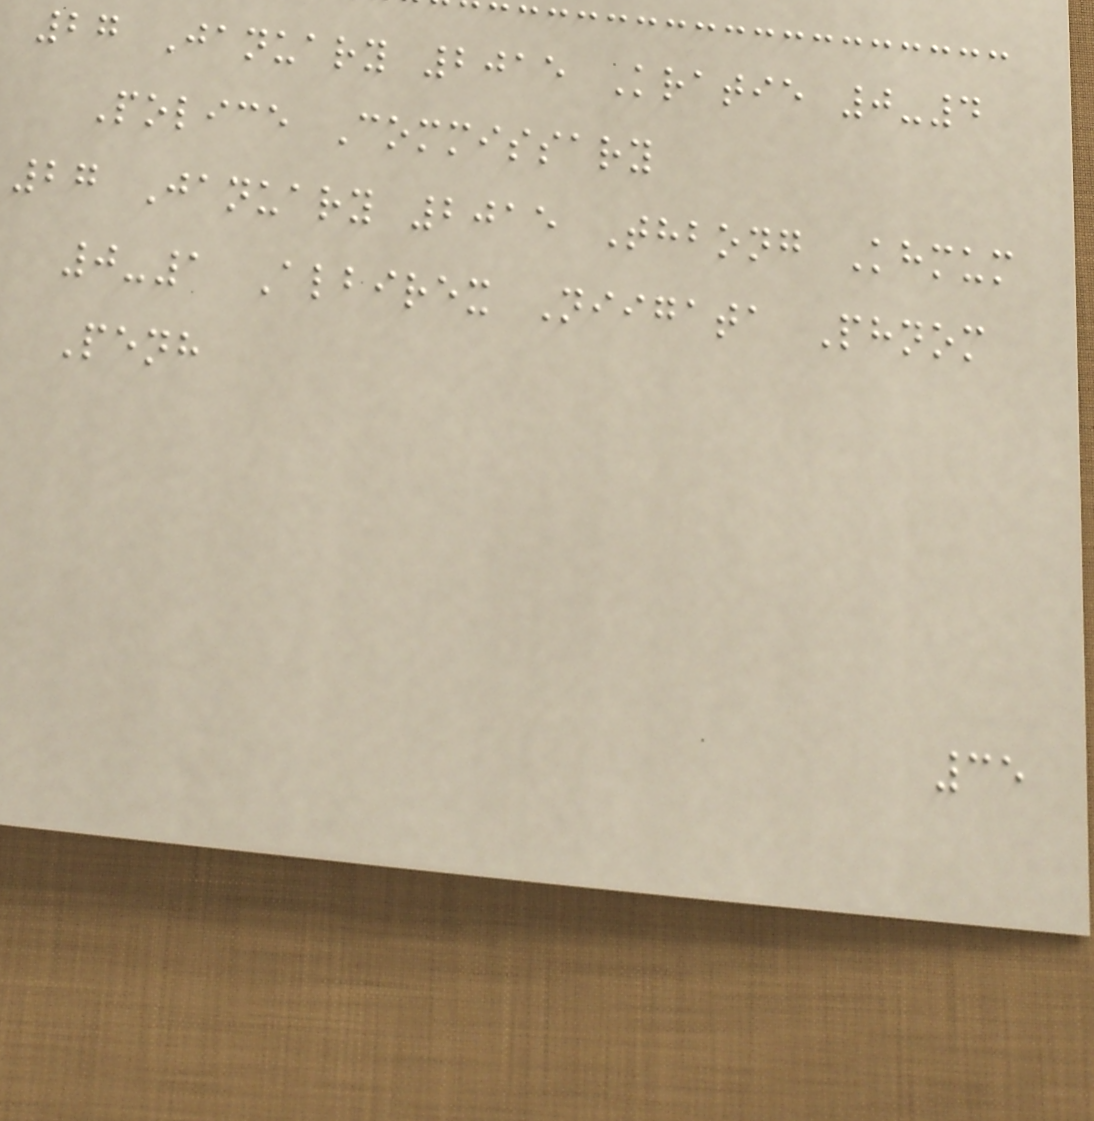27 January 2015 Kratie 0-4
Police Commissary
27 January 2015 Thbong Khmum
0-1 Albirex Niigata Phnom
Penh
35
